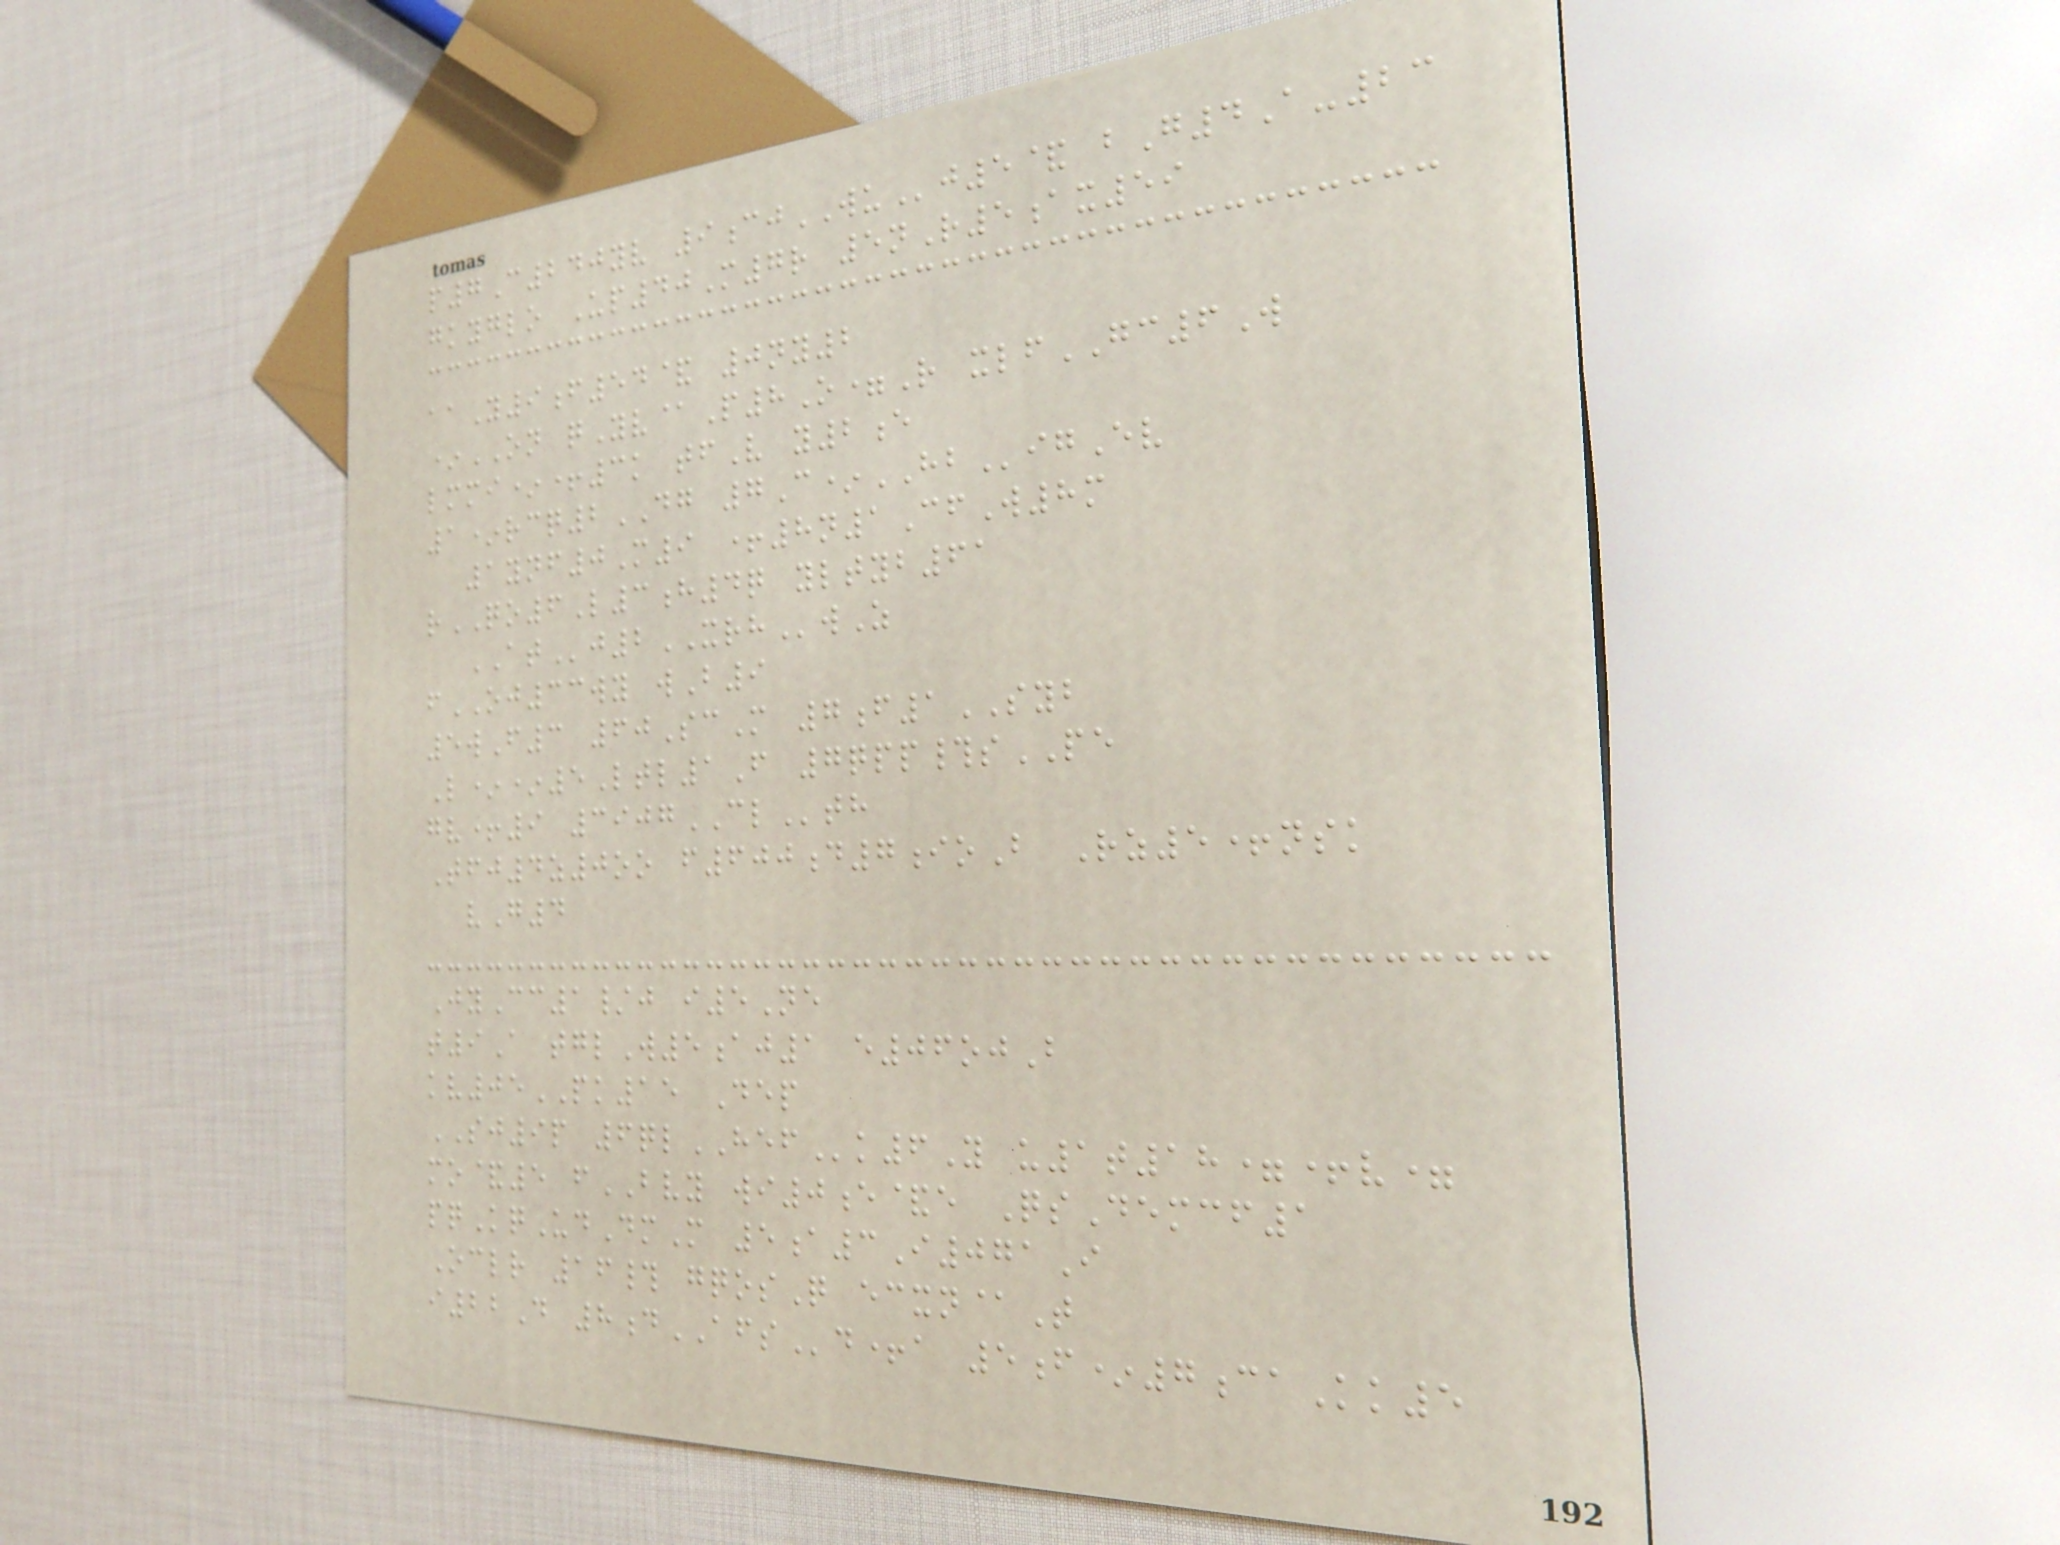p7C240yv 9cjWUj5& bG4A-23
gkyglo Up40M7r 5nR5ax59
aaY9f54& 0ny2
*ON qYv@P8O=R xlfGC6W
lmmi*+3k tfV y2e
1*rcq2DG 7C*HBigEv
1ynf0M9 +8n1CfW8m
rQO6L3h4q yltyb61
ATj2XRHwZ
fOJ33wy wB9
5wF3 60ScM 7f1SYB
L**5Ltl1F 7qpp#sPE
gv+9 3907CLth
Tfj4z0oo f600d7ioB Rz5+nsk
vG4
JyCc1/j i5Ne
t9A tglW5aj1 e06ojB
kv05PK15 Dep
SJ9p 6qlHEFk6Y u1t18=+v=
mo&5 fBVY wi0e&e QsDemcf1
pqKqUdDmM 5a3I071I
Oclr 16# gqosQ ecxn@T
i22D 8dAFSd+a 5f*7caKk5
